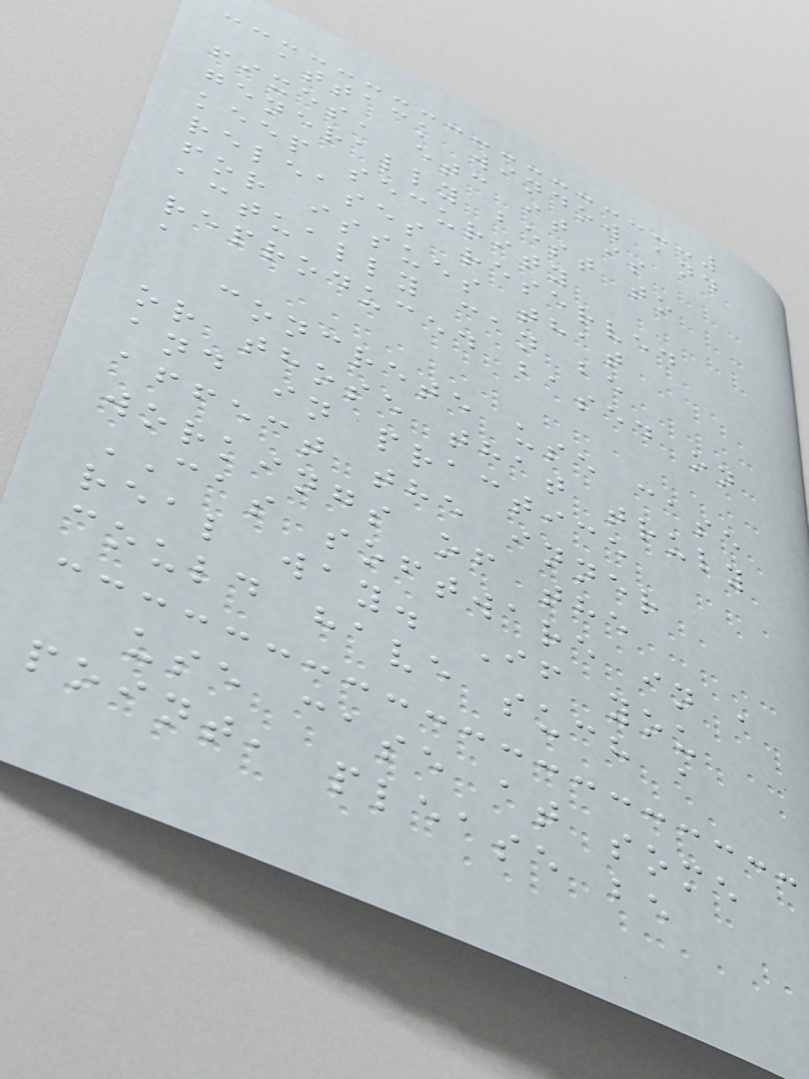attack window and
fixes, etc it is
generally best to
keep security
releases reserved
for issues that
actually can be
reproduced based on
a
concrete use case
or those that truly
and in practice
affect the inner
workings of the
CAS software in a
real way. If you
could have such a
use case at some
point, please be
